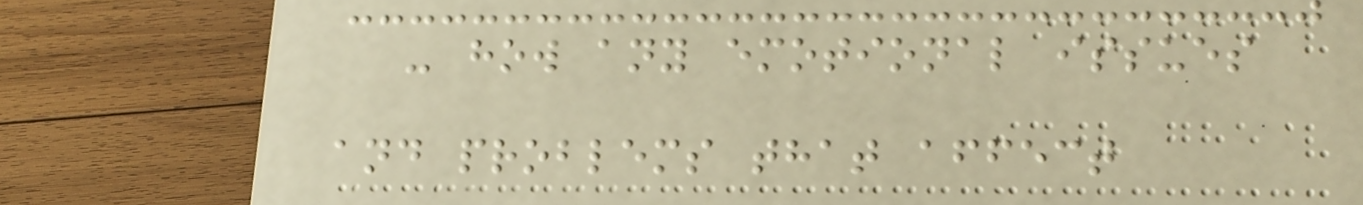- how any emotional issues
and problems that affect
